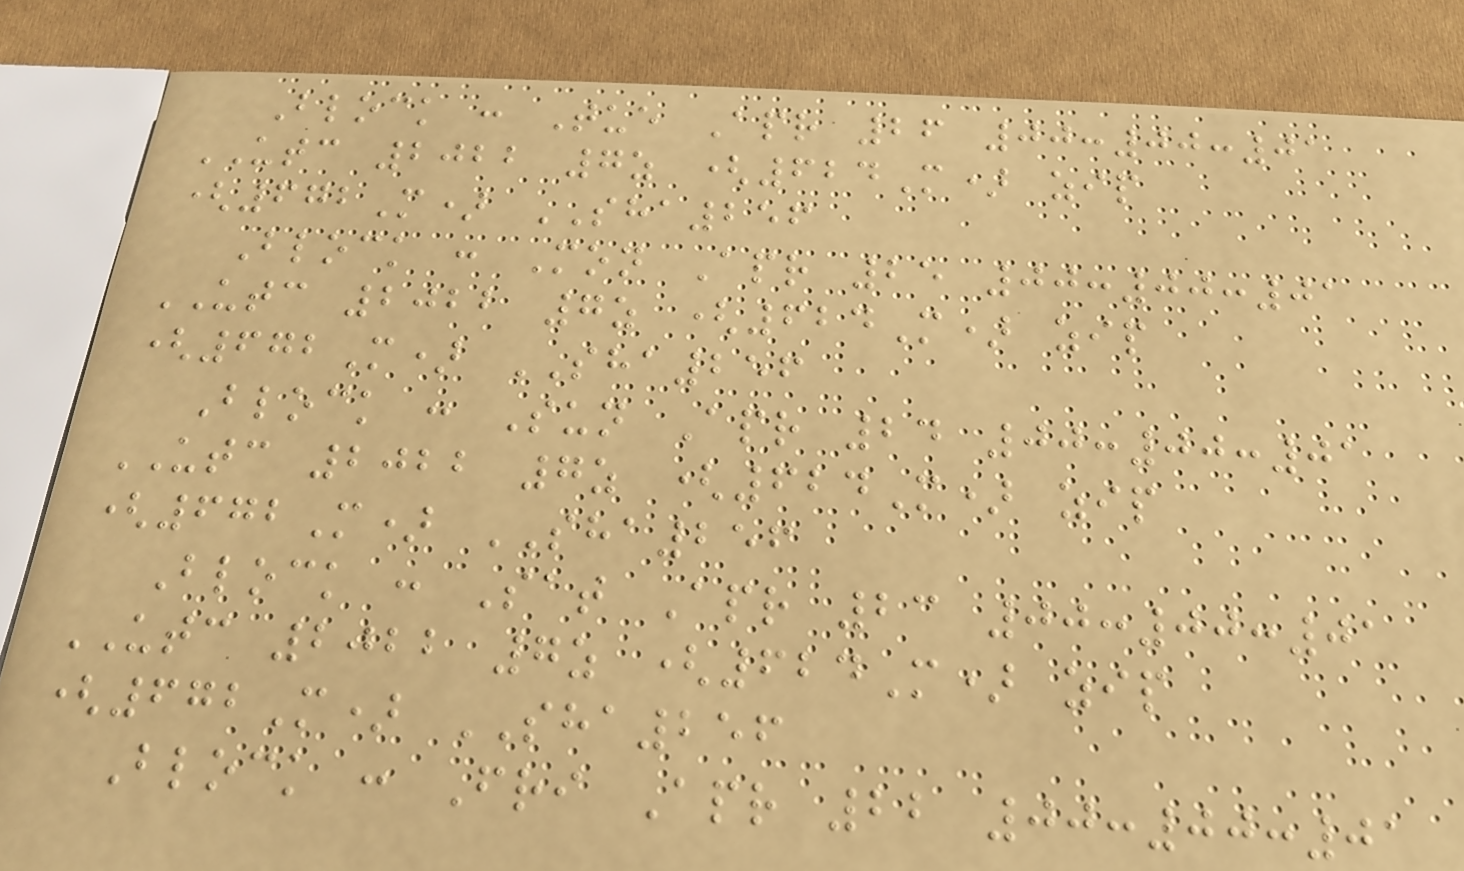Block : Tue Apr 26 00:00:01
UTC 2022 7z (624M) zip
(672M) SHA256
Block : Mon Apr 25 00:00:01
UTC 2022 7z (624M) zip
(672M) SHA256
Block : Sun Apr 24 00:00:01
UTC 2022 7z (624M) zip
(672M) SHA256
Block : Sat Apr 23 00:00:01
UTC 2022 7z (624M) zip
(672M) SHA256
Block : Fri Apr 22 00:00:01
